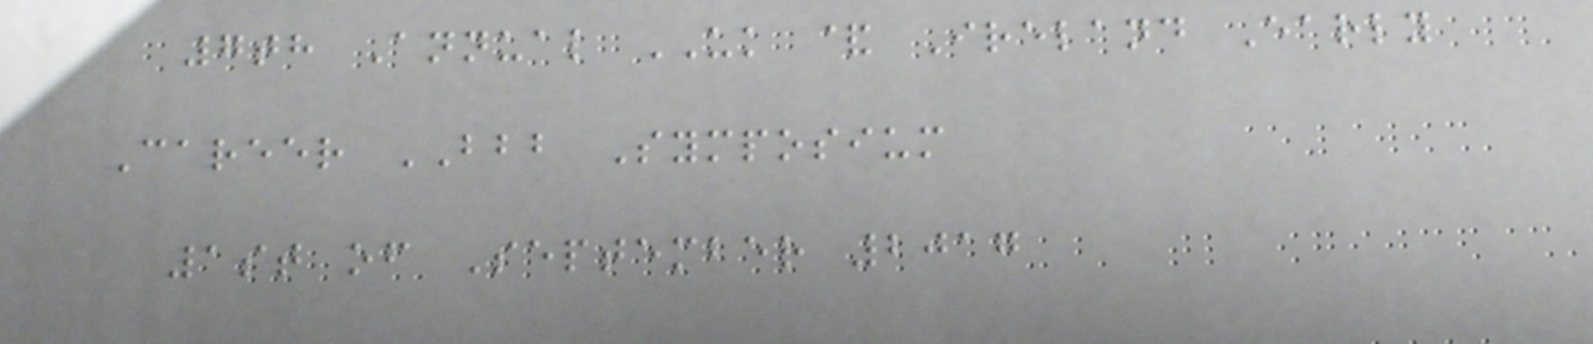7th Annual UK & Ireland Early
Career BBB Symposium
1st of September 2017
